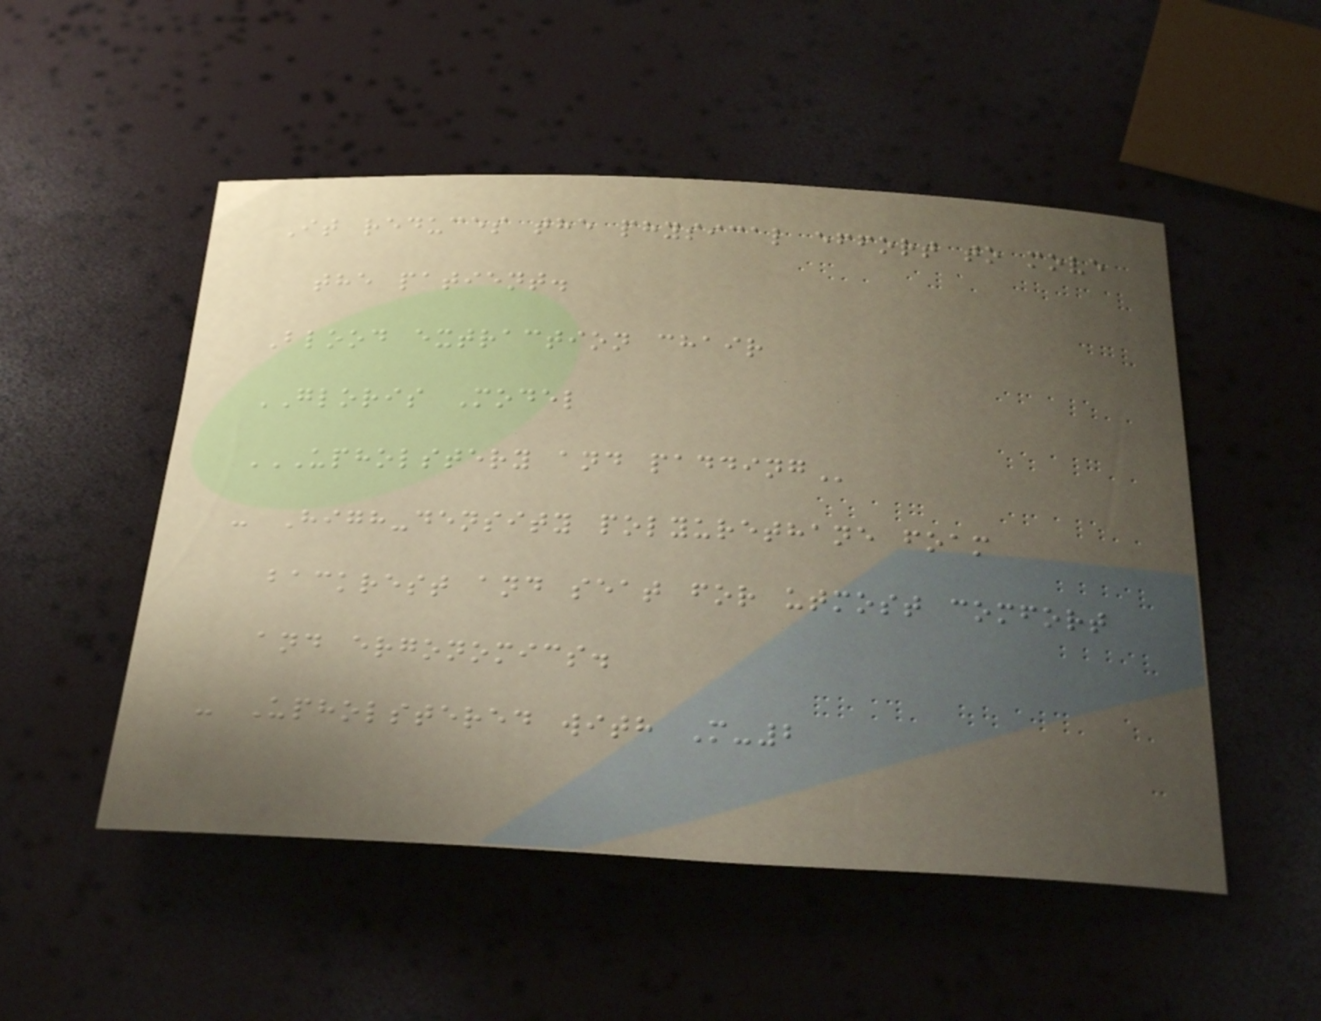It reduces the physical effort to move
the patient.
Blood extraction chair
GLORIS Model
UPHOLSTERY AND PADDING
- High-density polyurethane foam
backrest and seat for utmost comfort
and ergonomics.
- Upholstered with M-2
